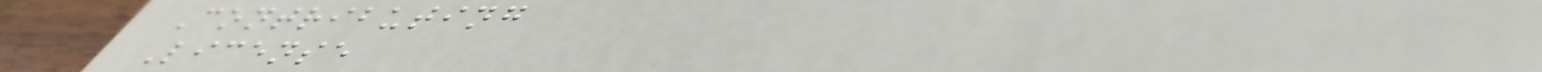Contributing
License
